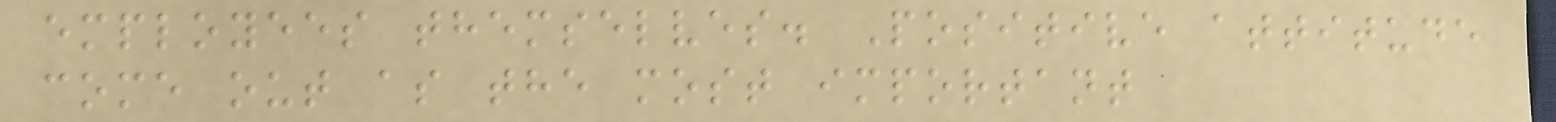employees themselves. Positive attitude
come out as the most important
